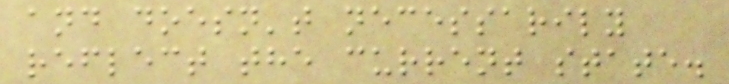and doesn't necessarily
reflect the current state.
